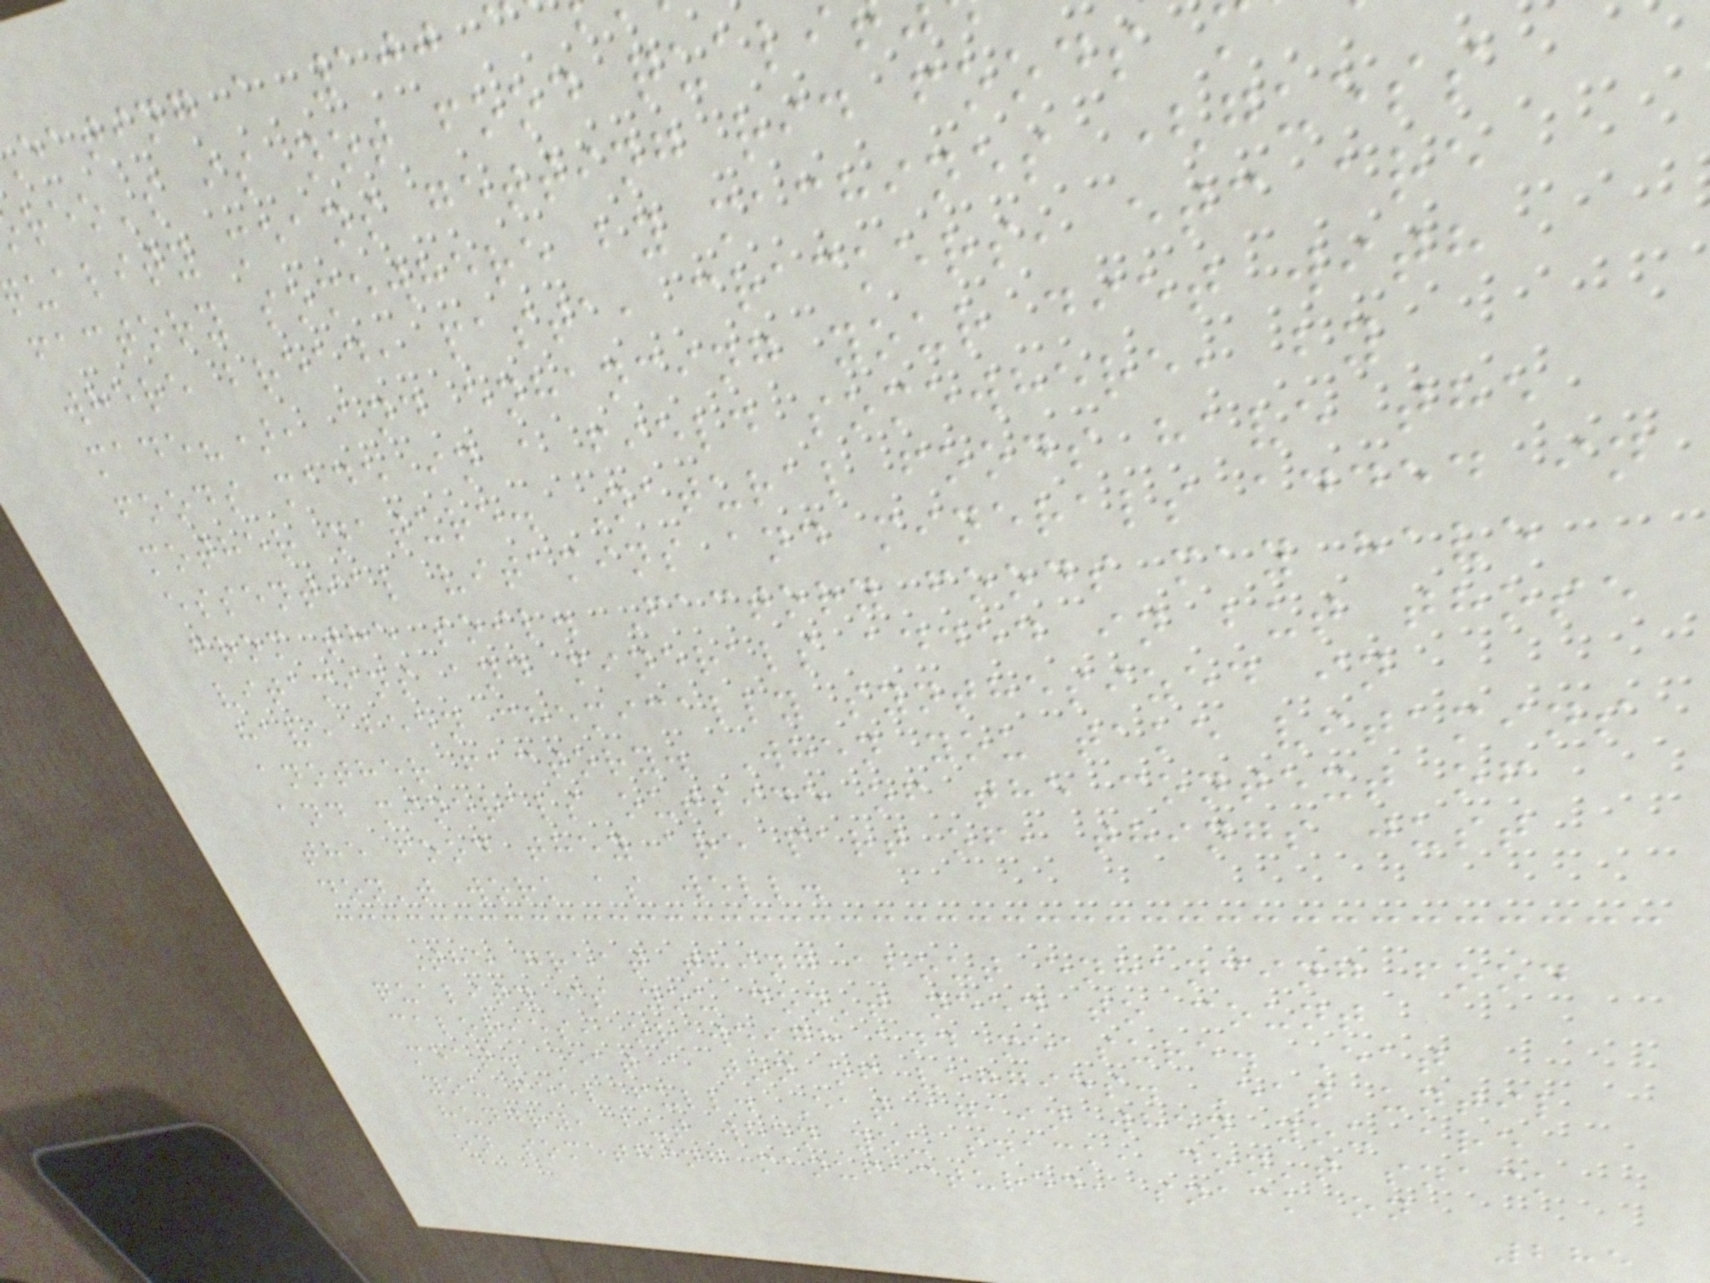eating a 100
reo's is not food quali
uality means getting rid foods
factory somewhere by machines (guess
where bread, pasta, crackers, etc are
made?), and enhancing your diet with
foods made in a field somewhere, by
mother nature. Natural foods have the
essential vitamins and minerals added in
from the soil. Factory foods may have
vitamins and minerals added in but those
have been chemically synthesized in
another factory. When you take vitamins
and minerals outside of the context of
the food they are part of, things just
don't work as well.
The great thing about enhancing food
quality is you don't need to count
calories, or weigh and measure. Eat
meat. Eat a ton of veggies. Eat until
you feel full. Eat again when you are
hungry, but when you snack, don't snack
on something manufactured, snack on
285
